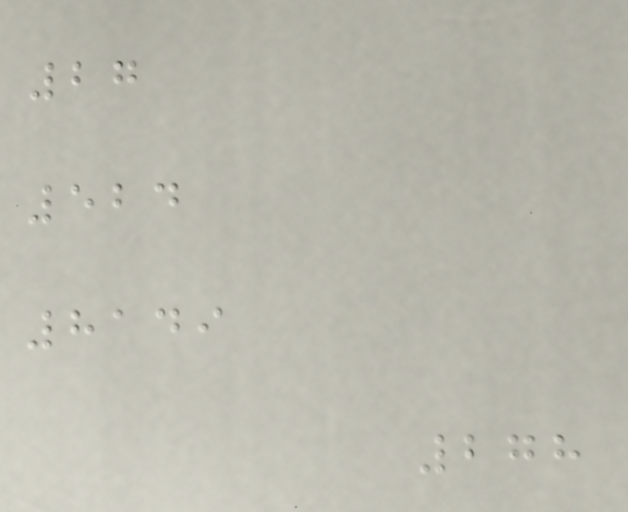27
524
8149
278
